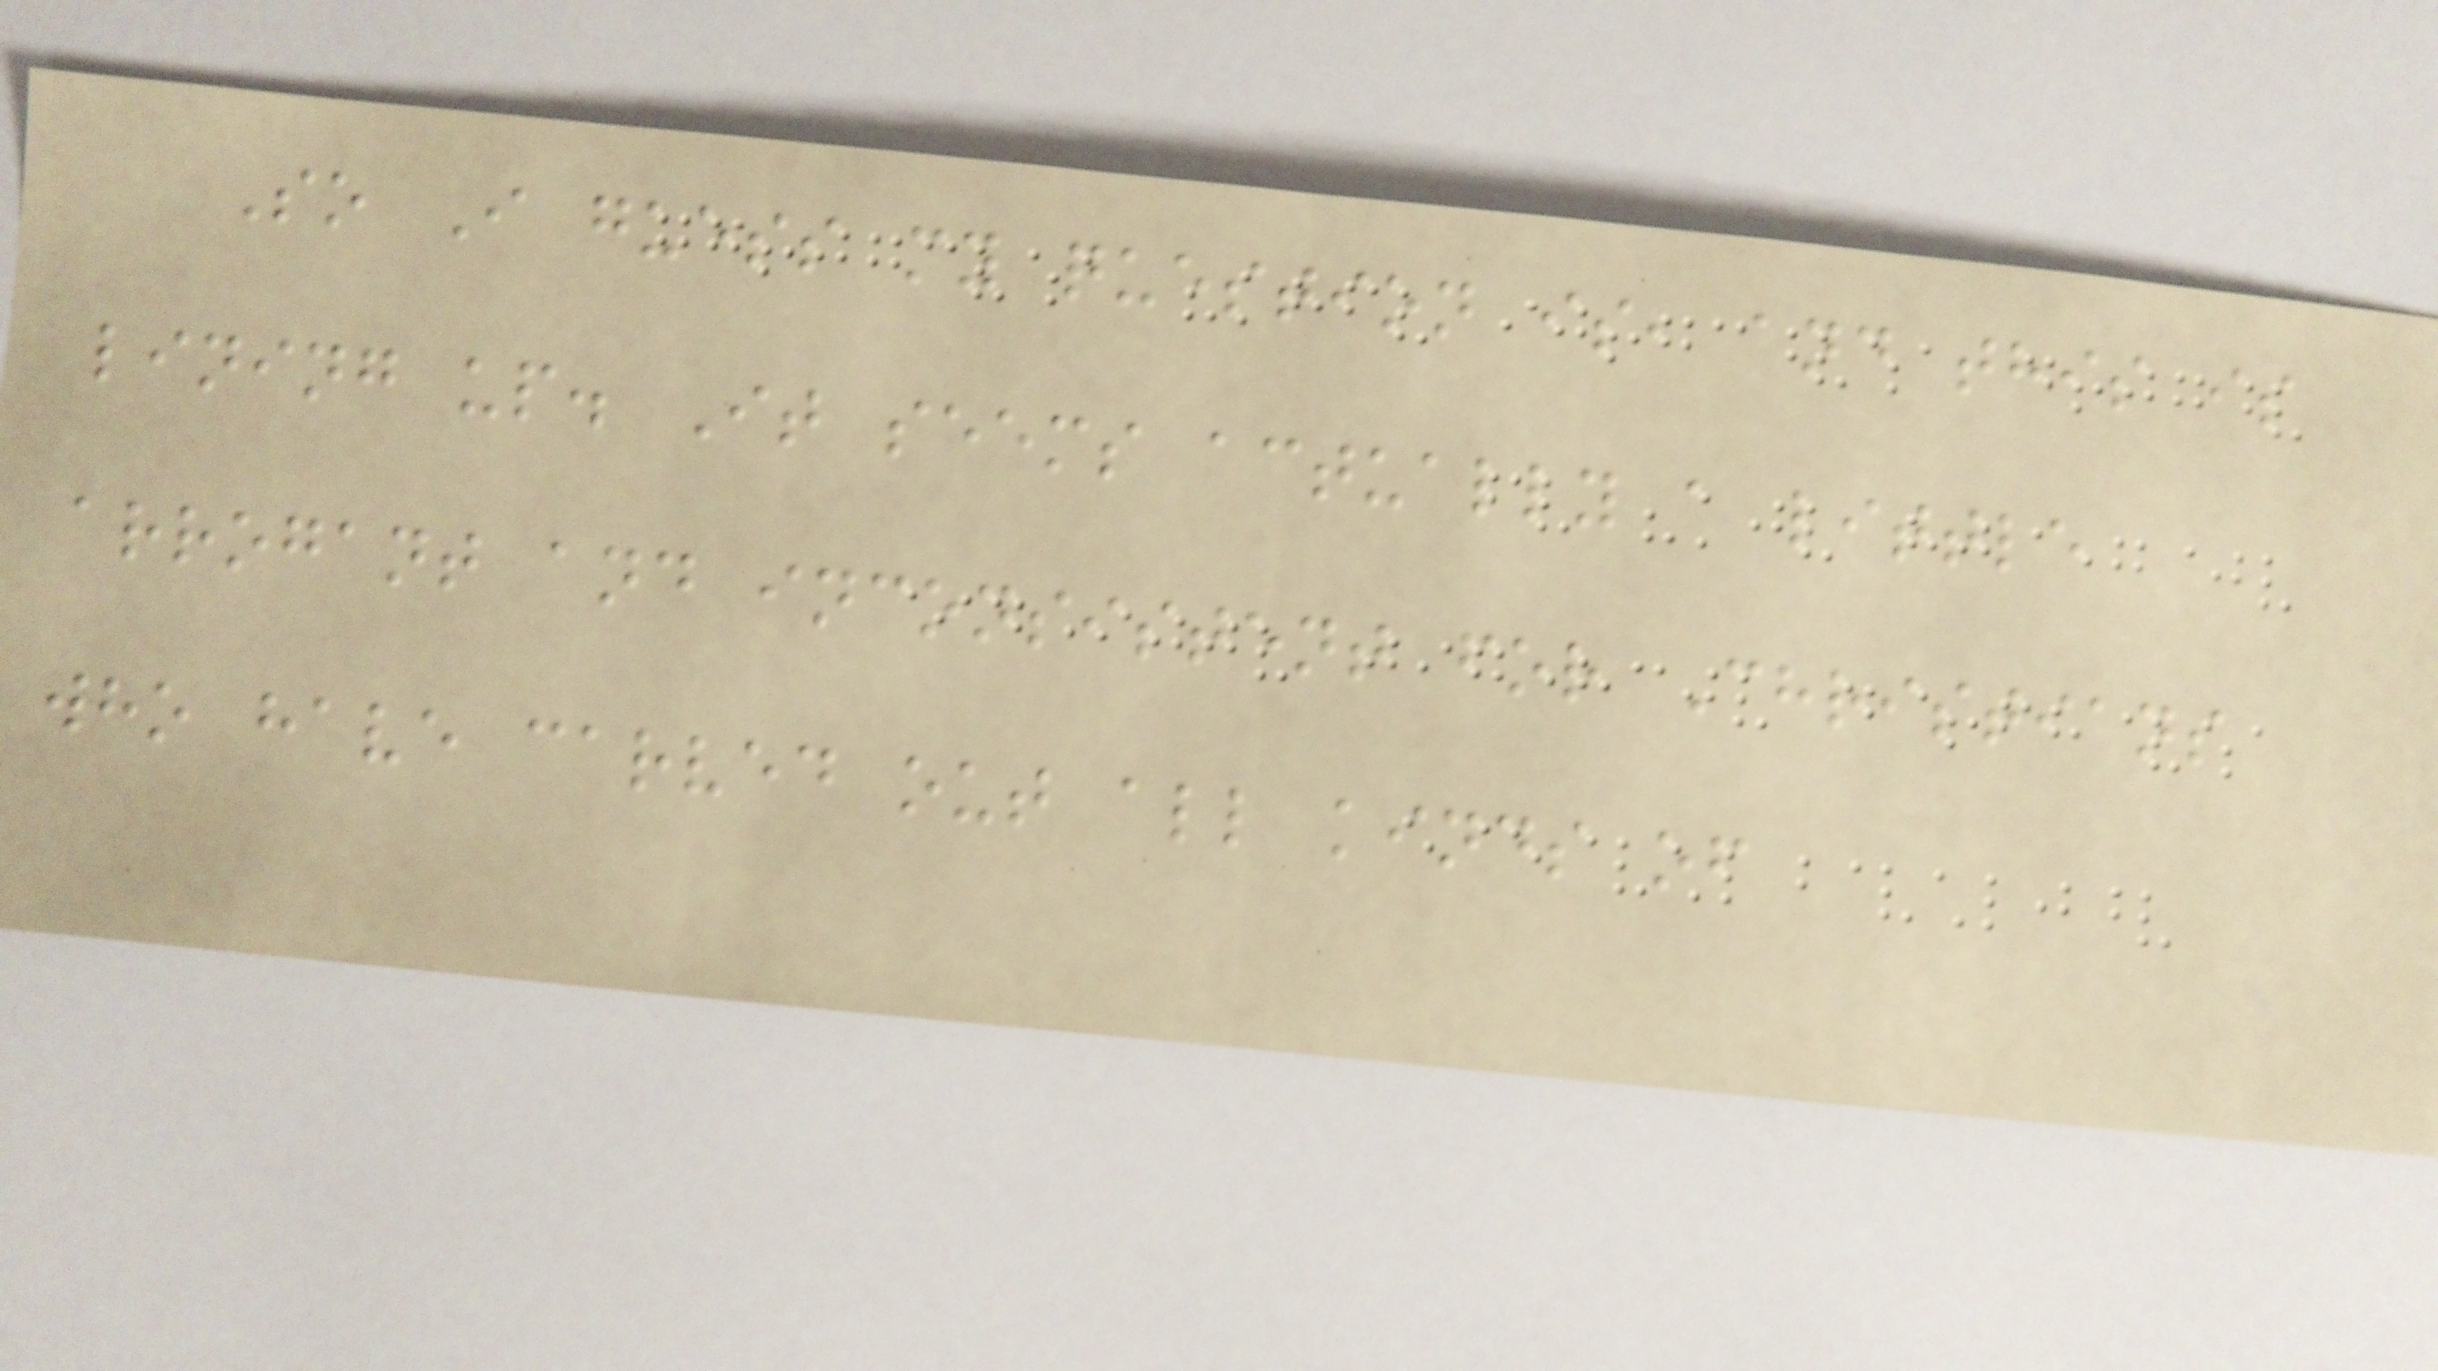So I guess my question is, and this is
lining up. It seems actually a little
arrogant and inconsistent for Christians
who have carved out all kinds of
